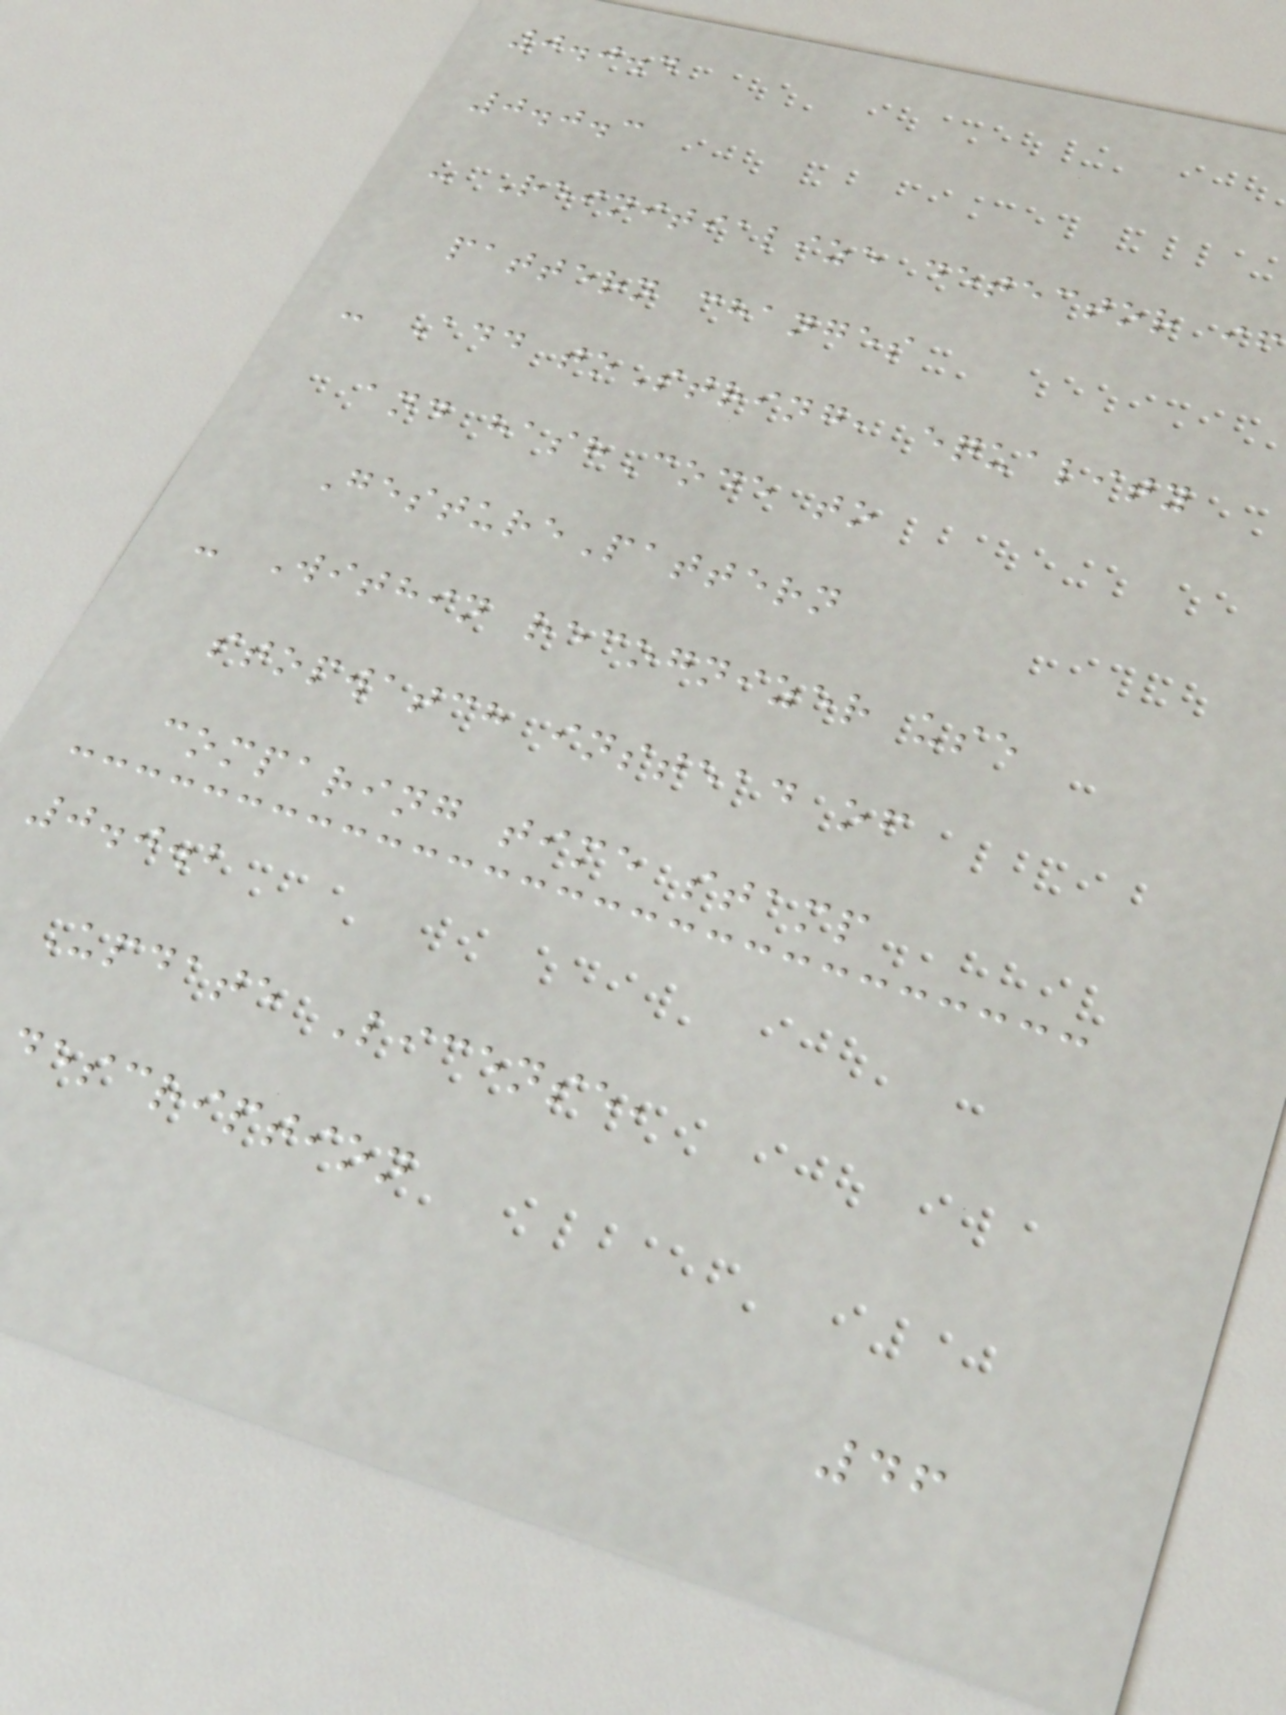0.0.4
0.0.3
- Reinitialize detector if
pattern changes
- Add toString, equality
and hashCode to
GesturePattern
- Within recognizer use
stopwatch instead of
comparing time stamp
0.0.2
Update License,
description
46
